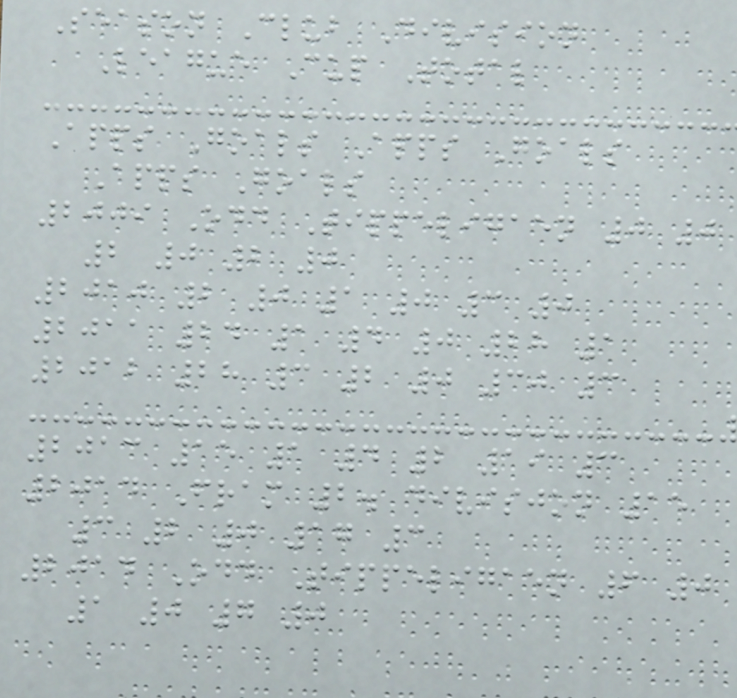Season Club Division
League Cup Total
Apps Goals Apps Goals
Apps Goals
2009 Odd Tippeligaen 0 0
2 0 2 0
2010 2 0 1 0 3 0
2011 24 1 4 0 28 1
2012 28 3 2 0 30 3
2013 15 1 4 2 19 3
2014 Fram 2. divisjon 15
3 2 0 17 3
2014 Odd Tippeligaen 6 0
1 0 7 0
